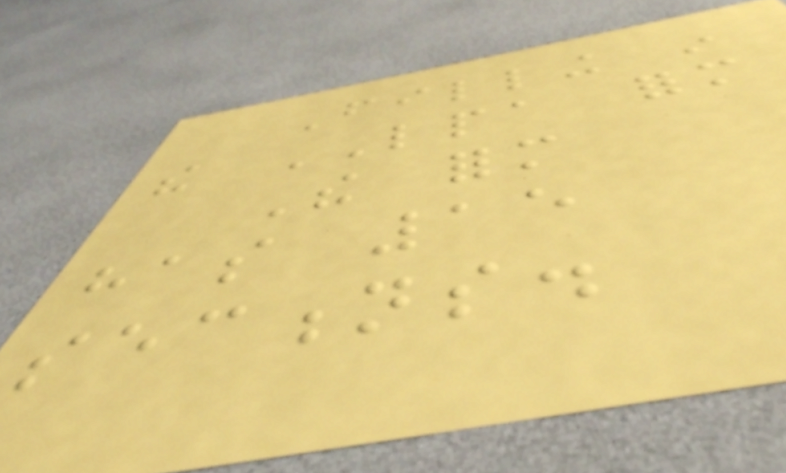Filling in
the LPA form
The form
has 15
sections.
